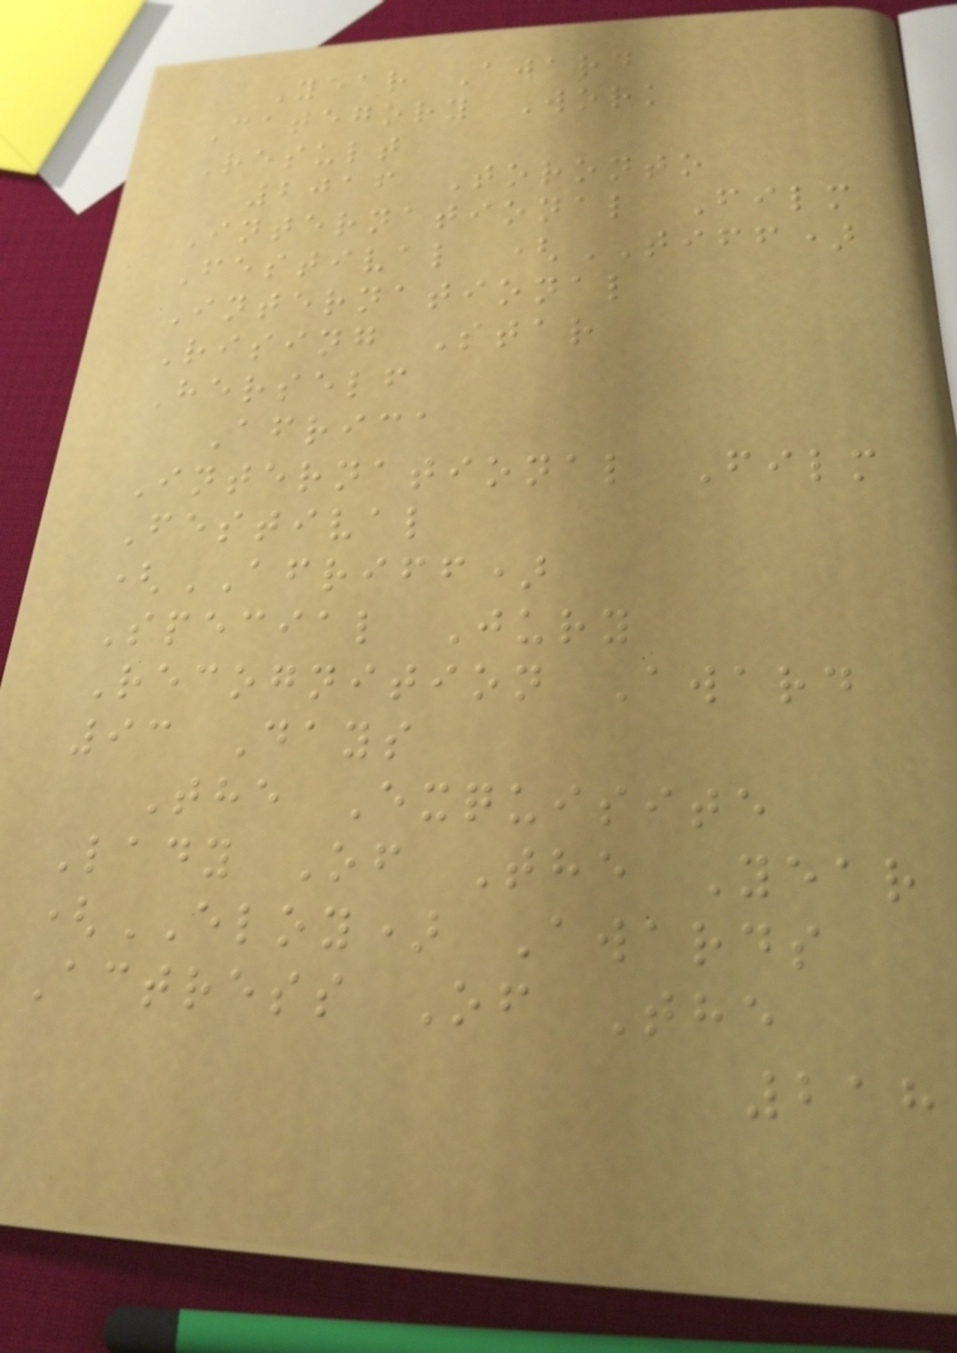Year Award
Category Work
Result
2016 Toronto
International Film
Festival (TIFF)
International
Rising Star
Herself
Africa
International Film
Festival
(AFRIFF)
Special Jury
Recognition Award
93 Days
The Exquisite
Lady Of The Year
(ELOY) Awards
Actress Of The
218
